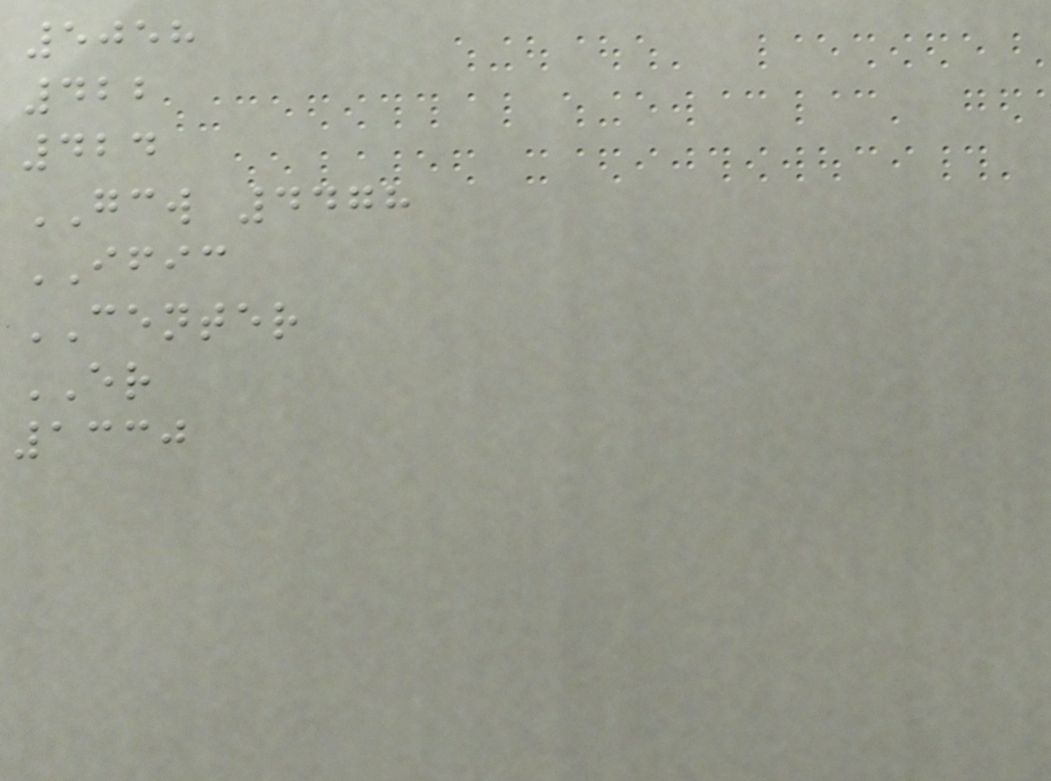5058
422
424
GCW 4478
IFIC
CENTER
ER
1330
